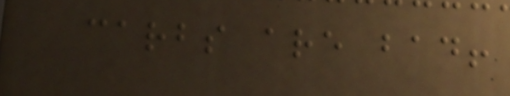carbs are bad!
